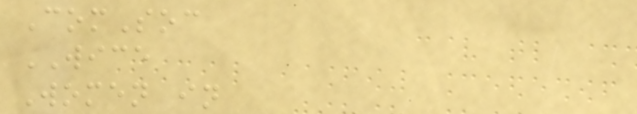ComSoc
WICE
Women in
